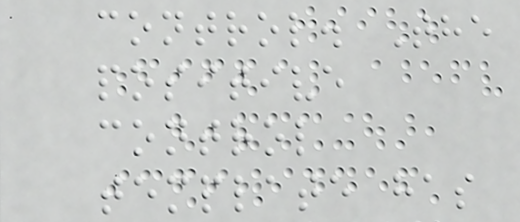control. The
positive
control
template has
